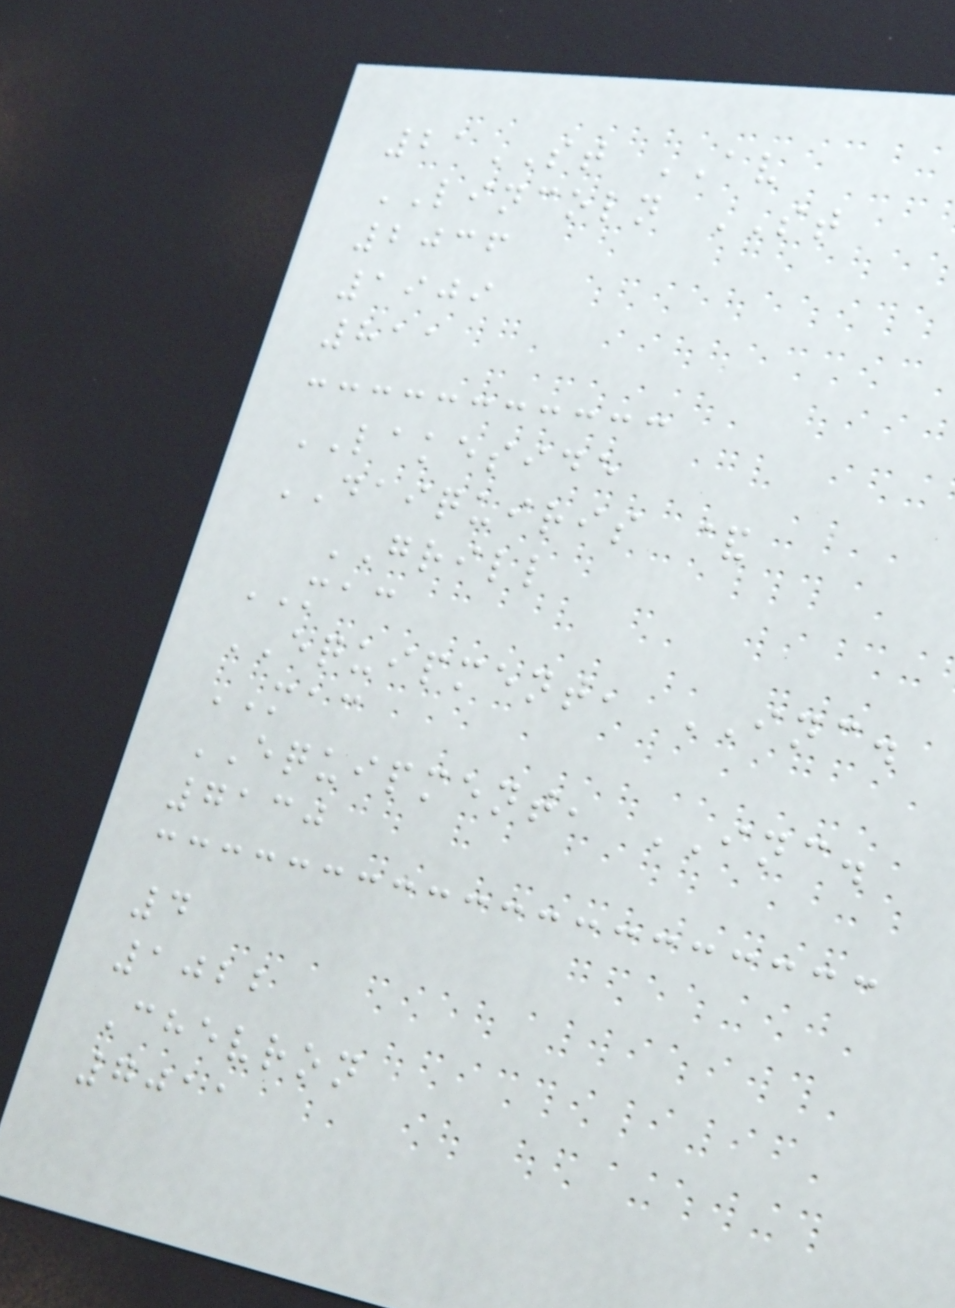21ST AV
LINCOLN ST
2036
1909
811
LAKESIDE
DAIQUIRIS &
GRILL
MAC
EQUIPMENT, INC.
MAC
EQUIPMENT, INC.
7130
4
1022
Chevron
7011
